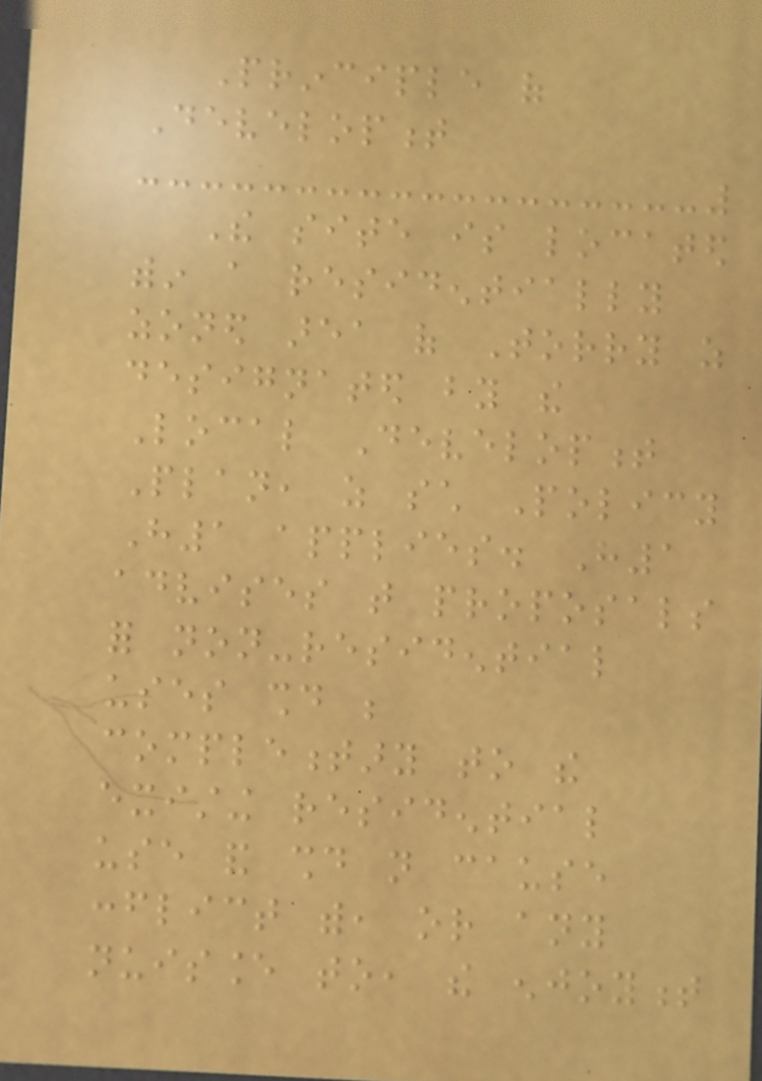Principle of
Development
The site is located
within a residentially
zoned area of Torry as
designated by the
Local Development
Plan, as such Policy
H1 applies. H1
advises that proposals
for non-residential
uses should be
complementary to the
existing residential
use and should not cause
conflict with, or any
nuisance to, the enjoyment
